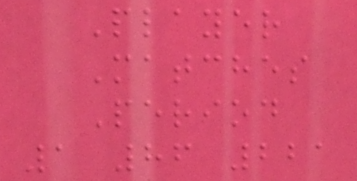Player
Matches
Period
1 86 221
